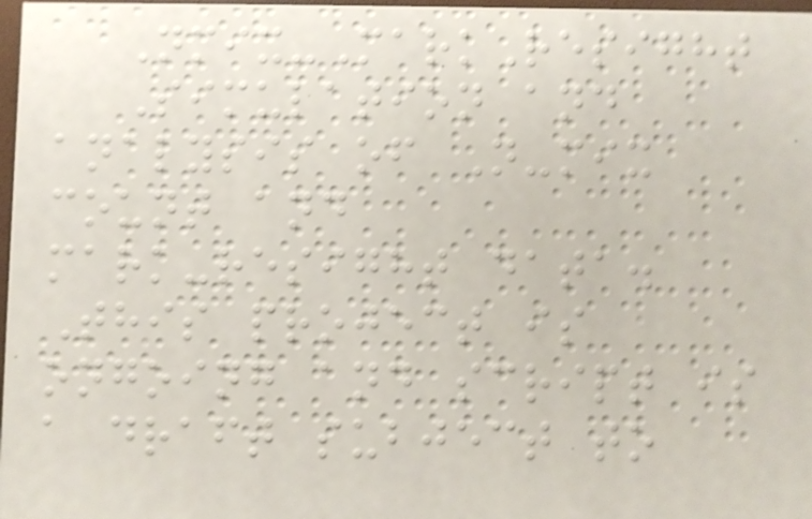Nmix-MarkResight
Simulation and
analysis of N-mix
count and
mark-resight data.
This project is
ongoing and script is
a draft subject to
